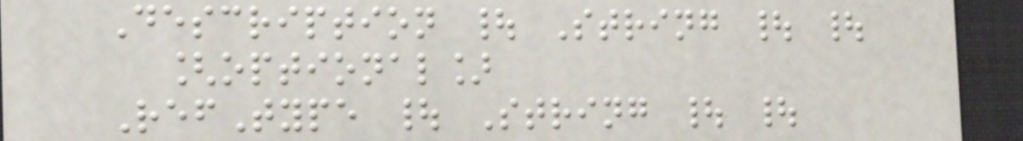Description | String | |
[optional]
RefType | String | |
